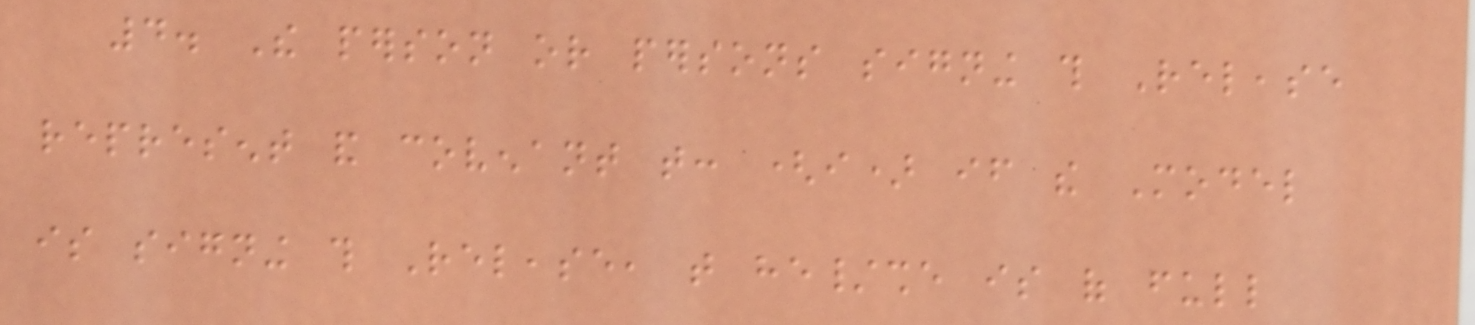4. The person or persons signing this Release
represent and covenant that: (i) if the Model
is signing this Release, that he/she is of full
